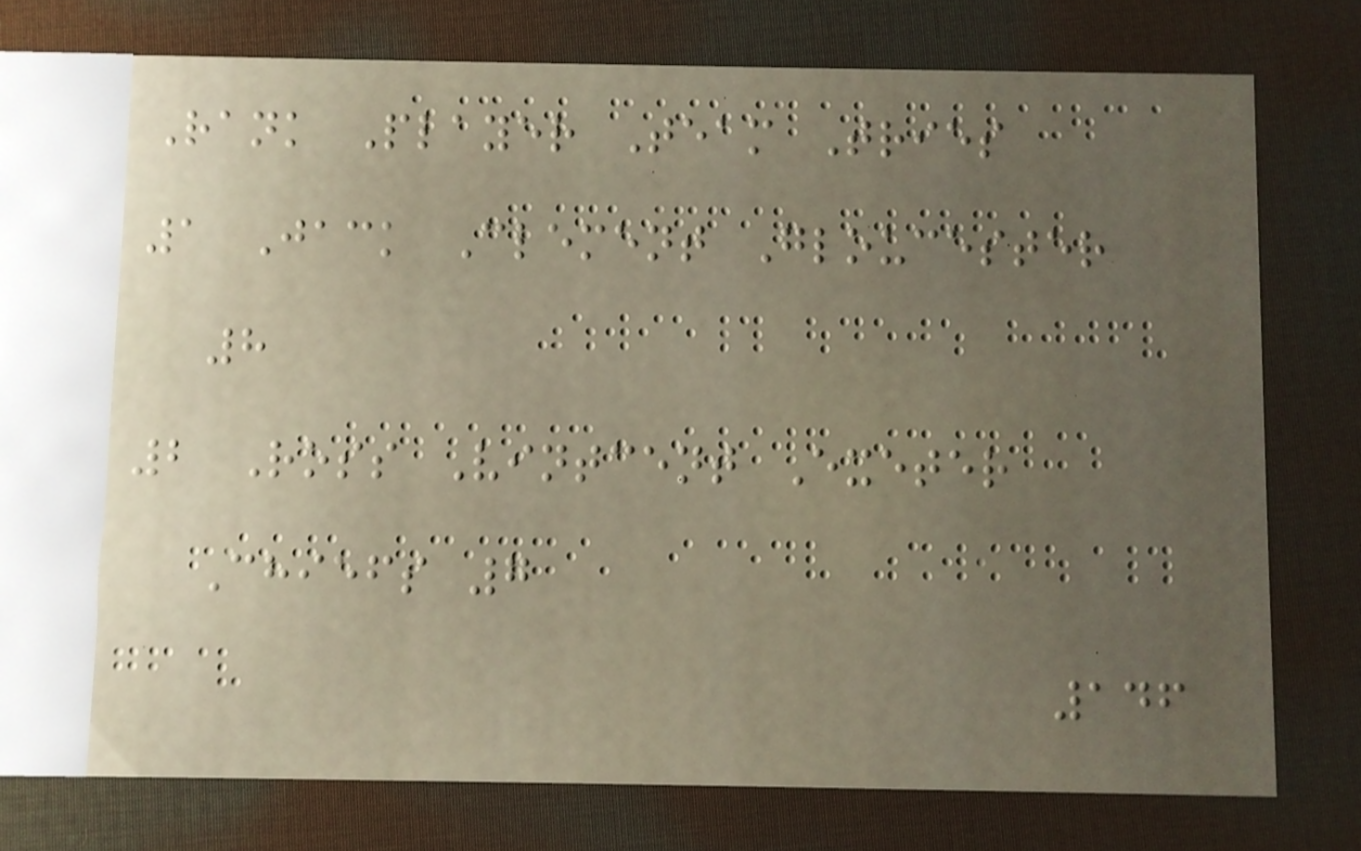Rank Player Team Tries
1 Jack Clement Gloucester
8
2 Ross Vintcent Exeter
Chiefs 7
146
